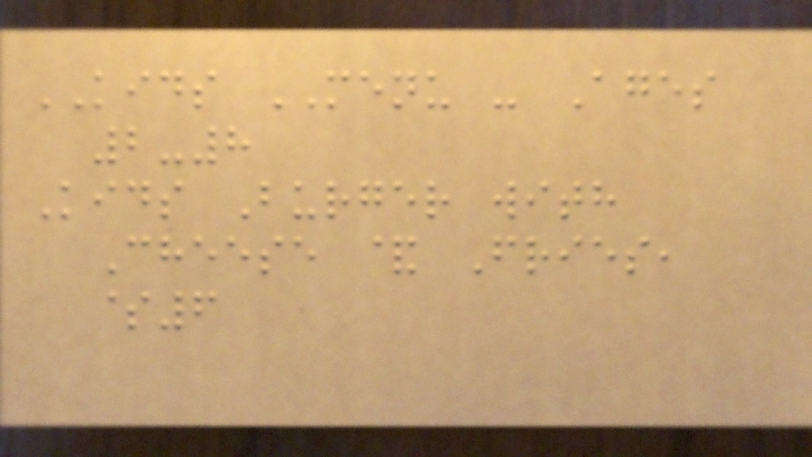KIDS MENU - Ages
2-8
Kids Burger with
Cheese & Fries,
$6
